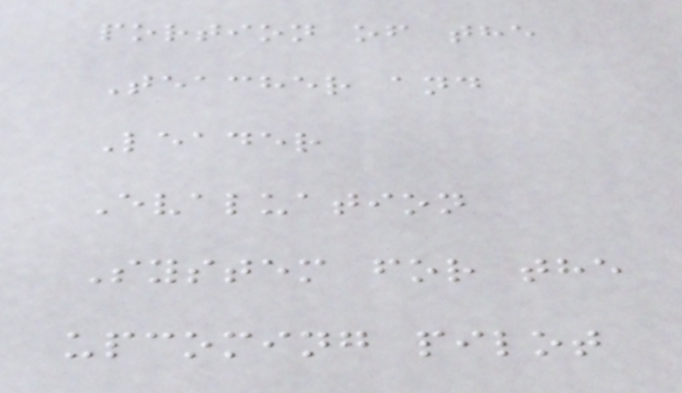portion of the
Teacher and
Leader
Evaluation
System for the
upcoming pilot
